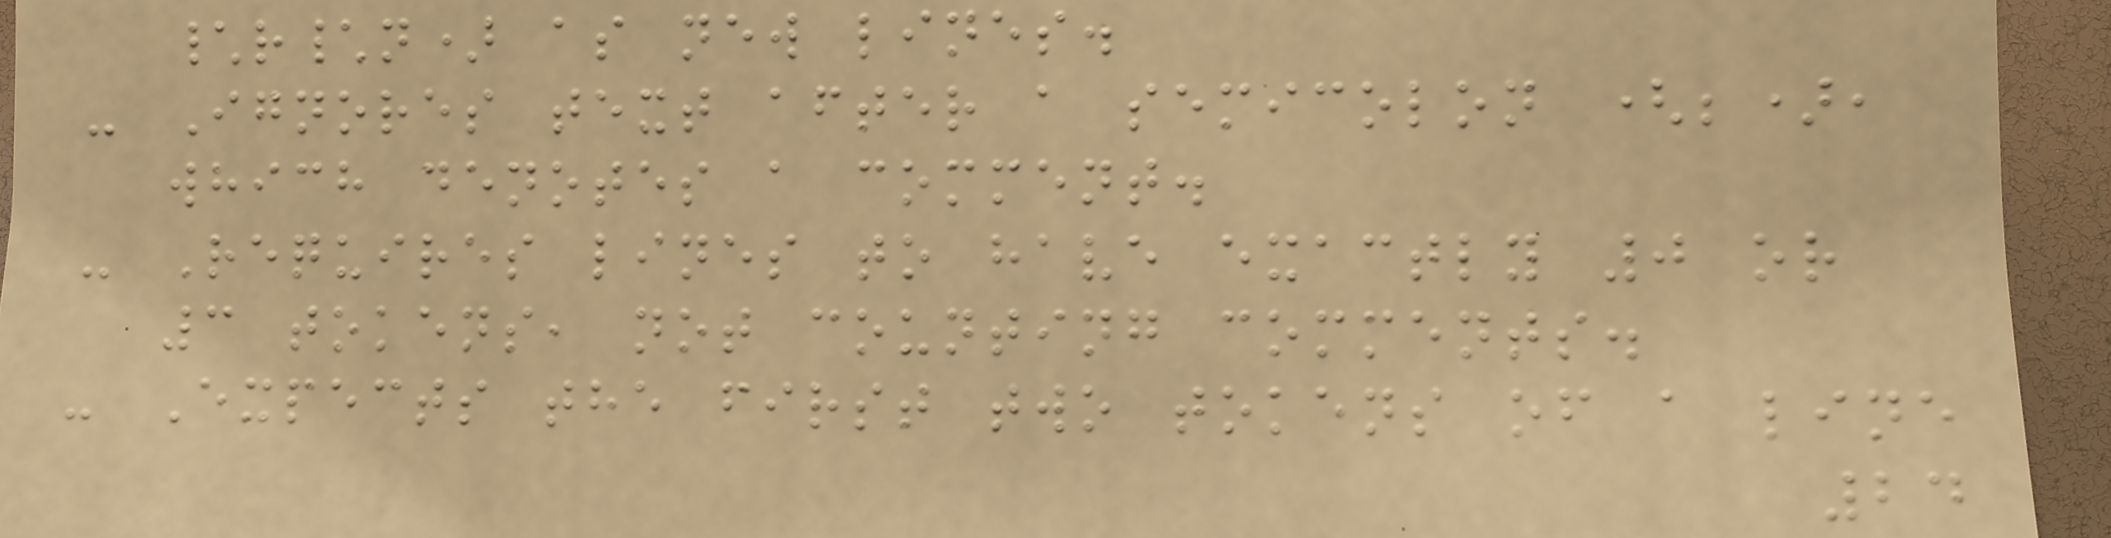\r\n) as new lines.
- Ignores text after a semicolon (;),
which denotes a comment.
- Requires lines to have exactly 0 or
3 tokens, not counting comments.
- Expects the first two tokens of a line
24
